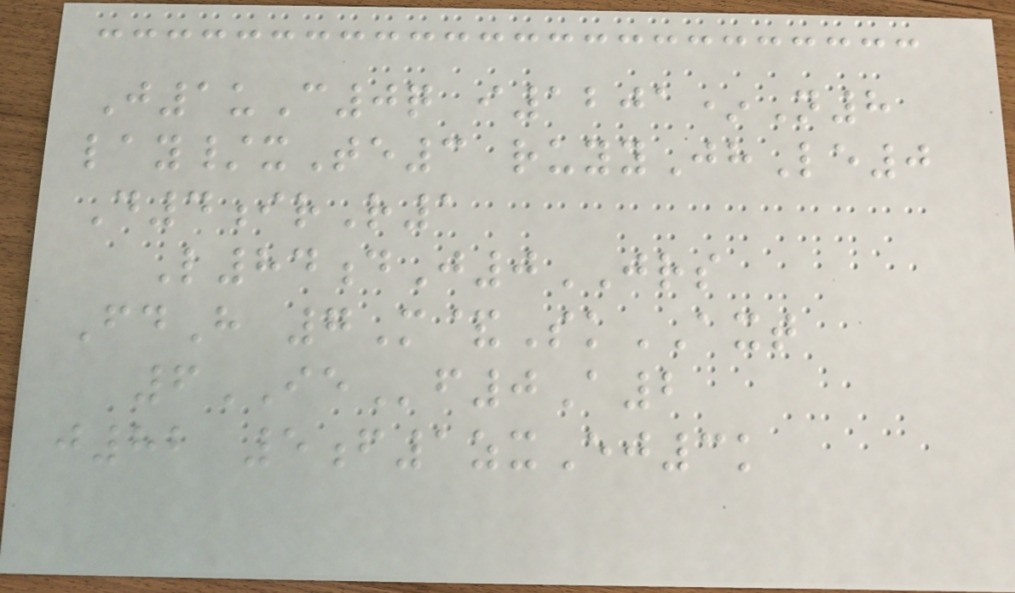J1uC0q i1201*N8
lay/xTe3 ruyyJhLe0
D4irR1
L84dJ0JRS
FdH 7M&SkAXT
6IEf0A2
j82 5f1zxEj3k
